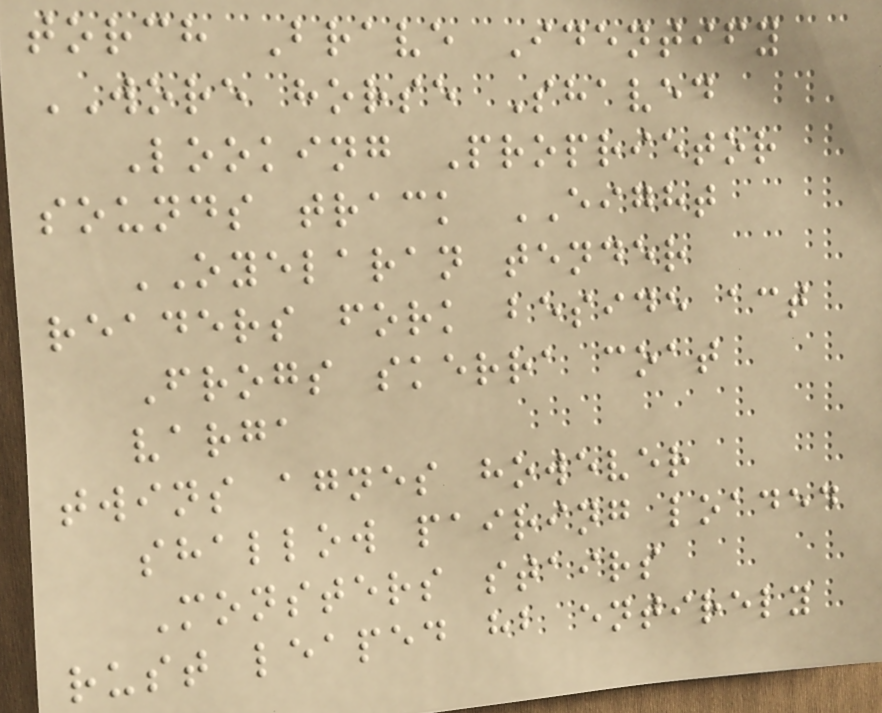torch Brave Identify
WORE horse Shaved
Looking Proprietor
sounds track EIGHT
OYELARAN tender
readers fork beside act
Frogs skerra coat
varga
twins agnes however
shallow pairing loaded
Monsters stairs
rust leaped hb entirely
